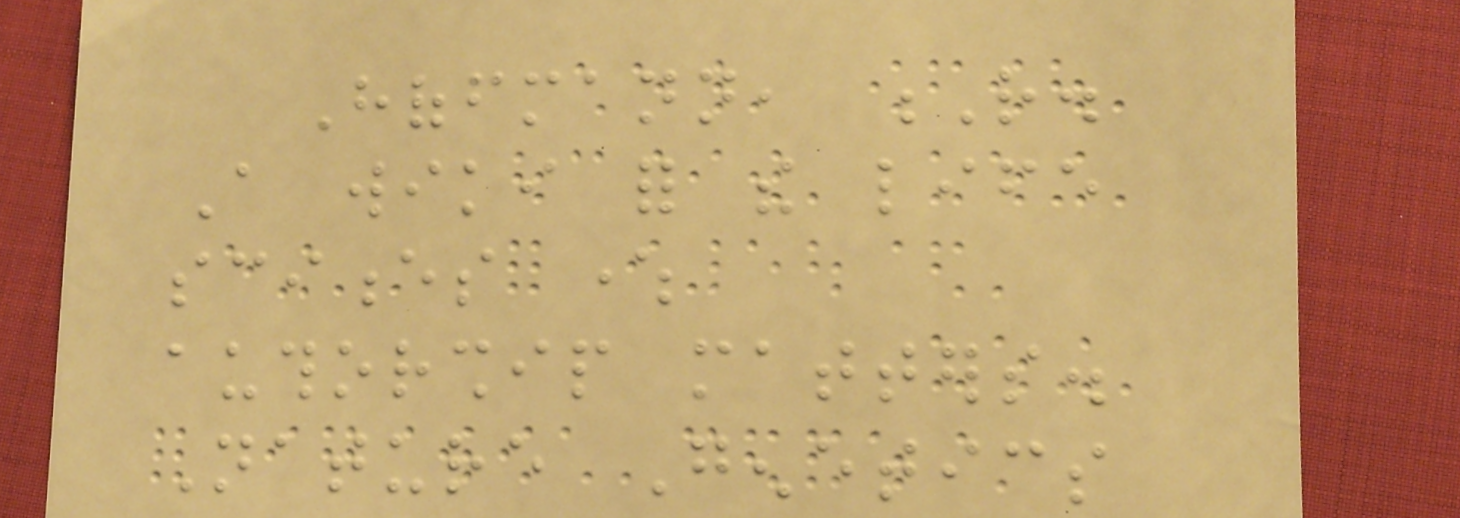Hoffmann, R.
A wiki for the life
sciences where
authorship matters.
Nature Genetics
